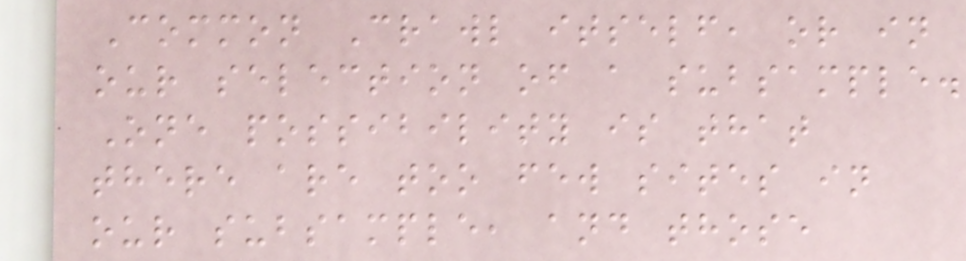Common Crawl itself, or in
our selection of a subsample.
One possibility is that
there are too few sites in
our subsample, and those
